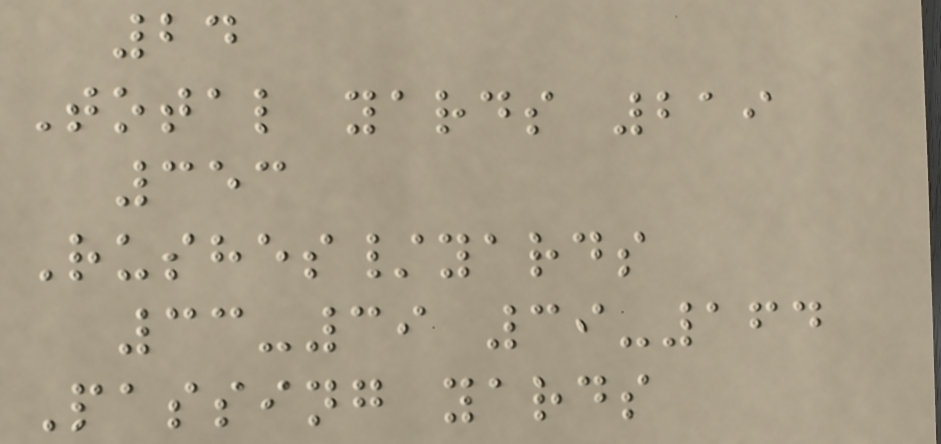24
Total yards 219
353
Rushes/yards
33-39 39-164
Passing yards
